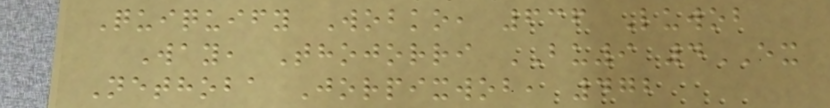Quiquify Wobko, 636 Luwob
Way, Thojorri BU9 4EX
Nethoba Jorpixwob, 472
